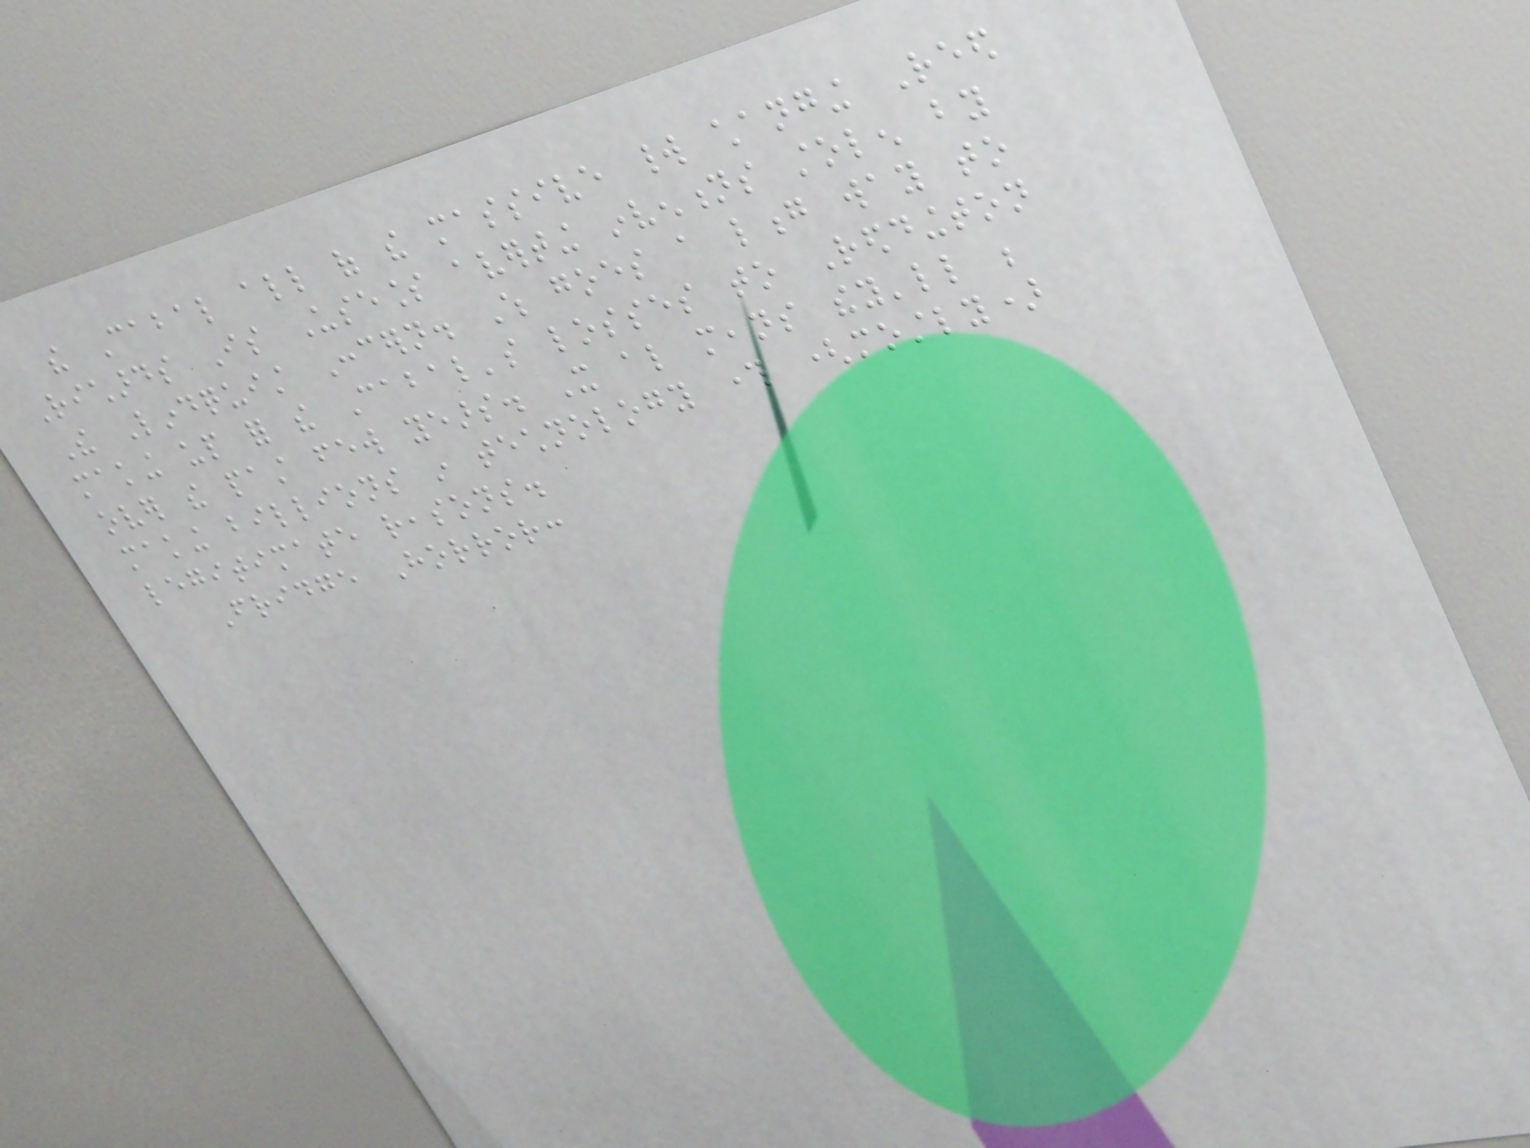the Cabal all of the massive world changing Reed
Richards Is Useless averting inventions stolen by
The Lindquist Concern. Which goes a long way to
making up for the Cabal's losses to Reddington
over the past few years. It also means they'll be
making billions in technology through (mostly)
legitimate reasons.
Fridge Horror:
